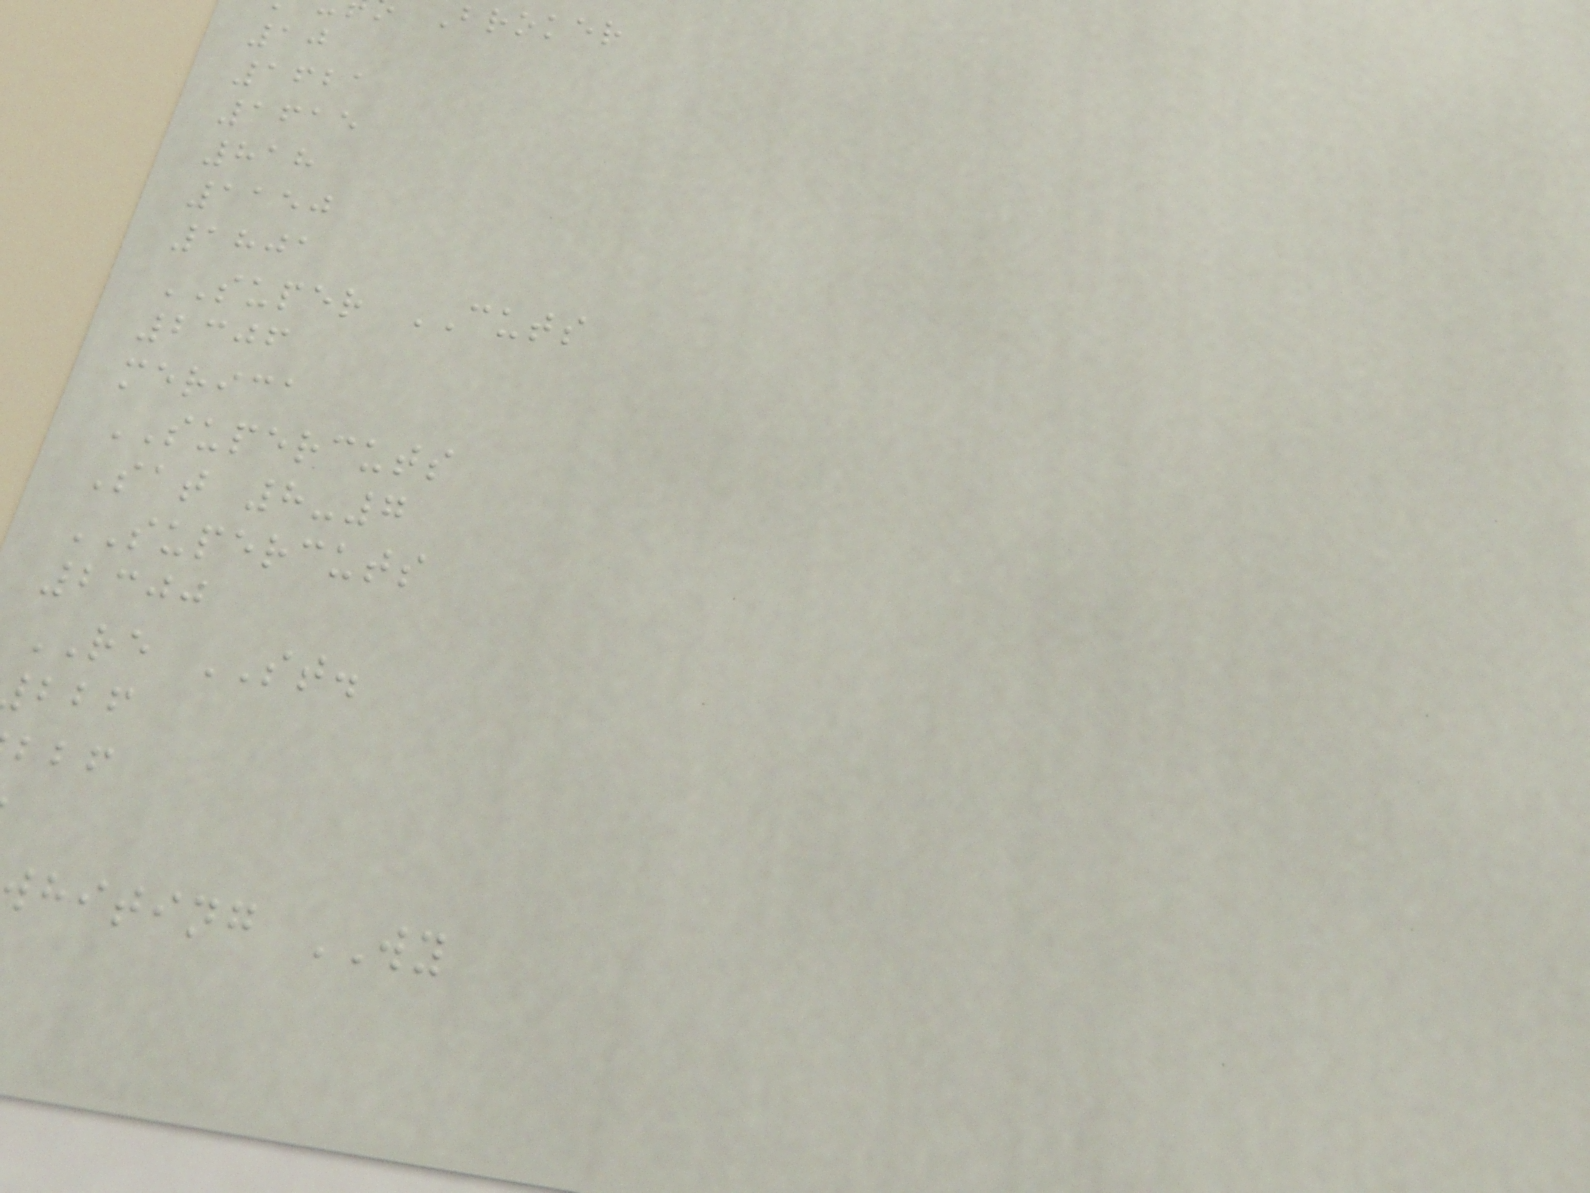Broker
10
1621
1615
818
1150
1801
SUPER CUTS
2306
merica
SUPERCUTS
Sat 8-7
SUPERCUTS
2300
RE ST.
hiting WY
